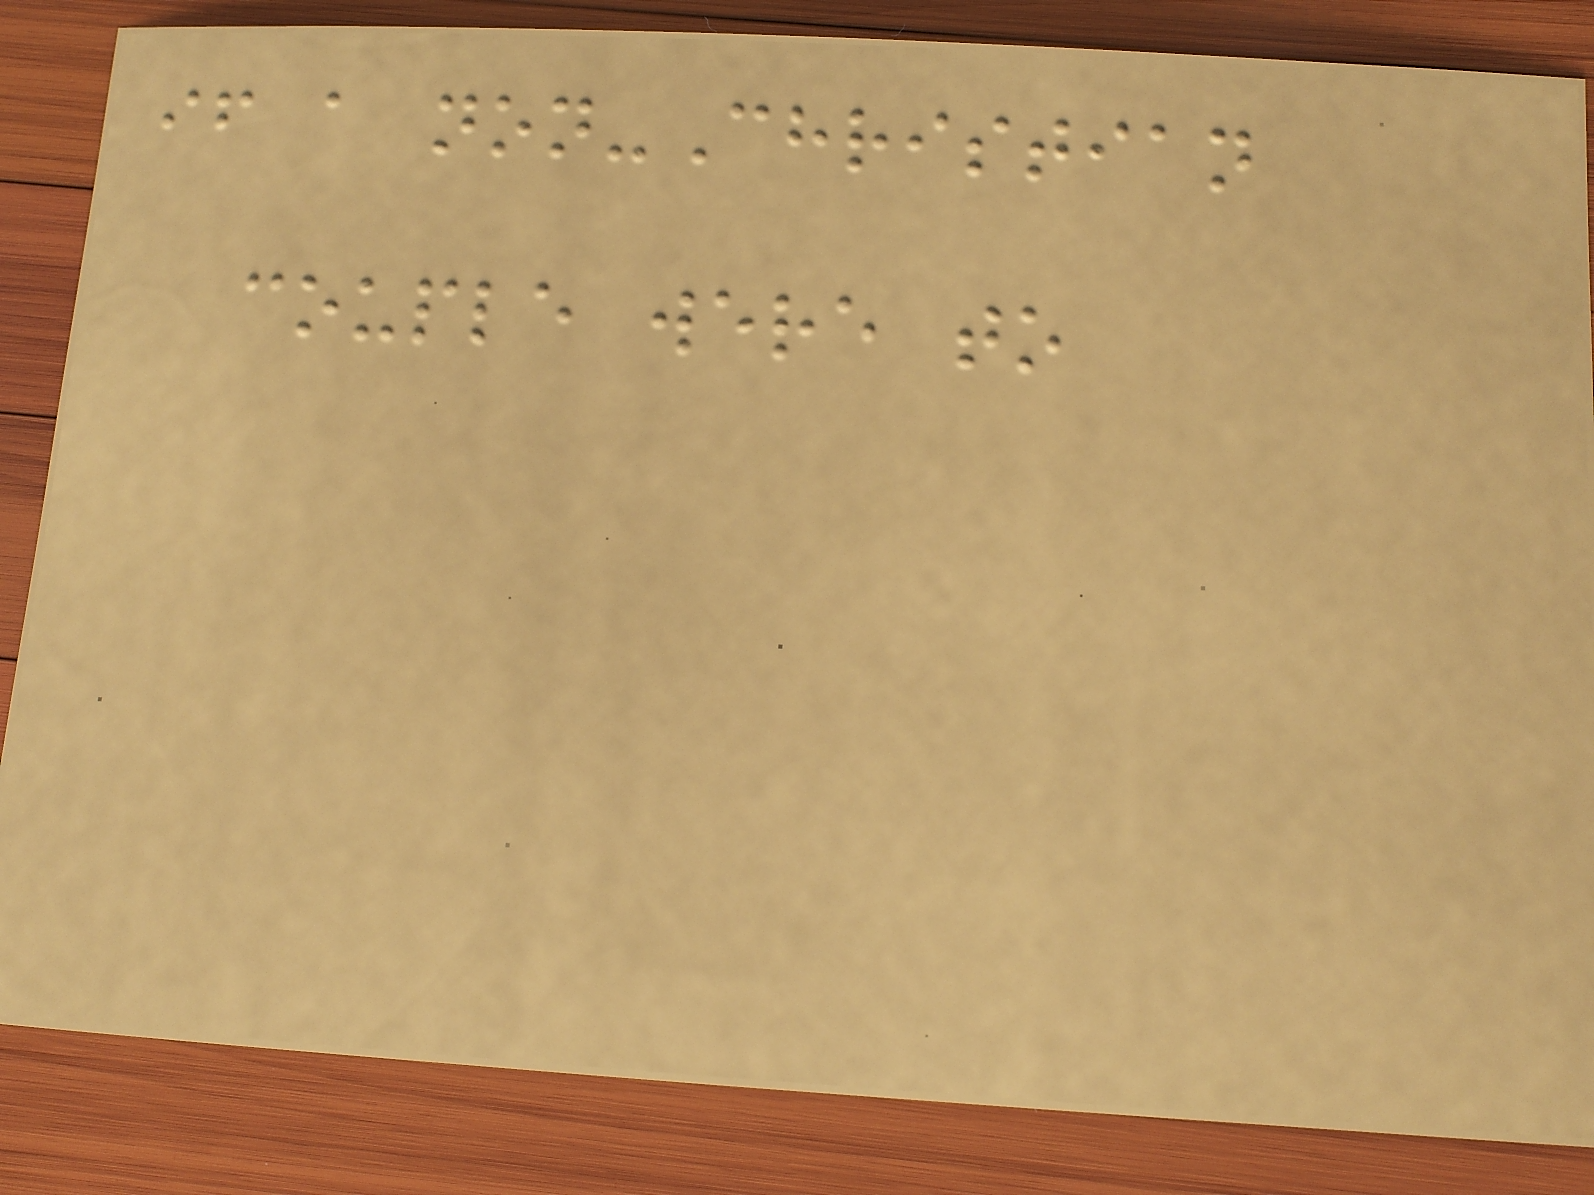if a non-Christian
couple were to
